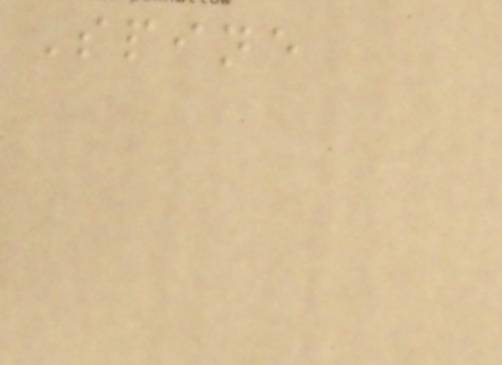Spine
